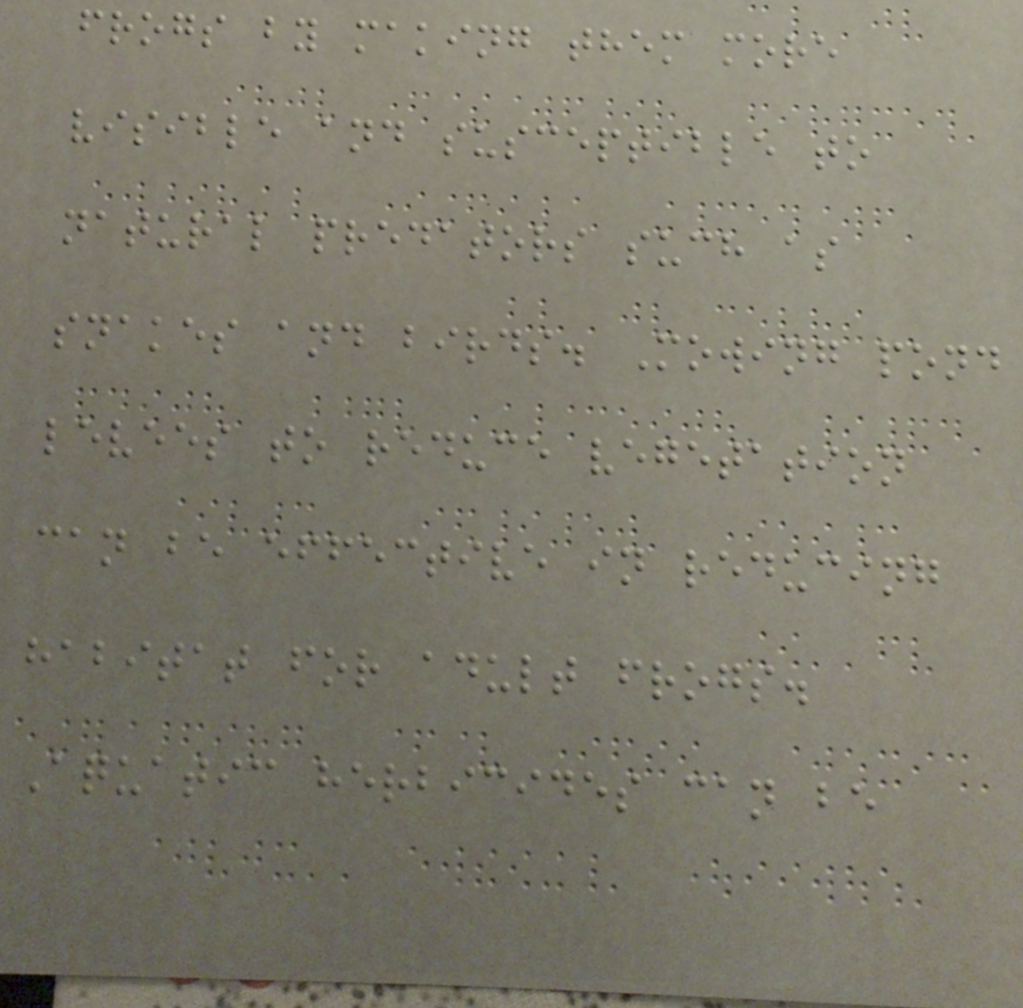frogs by making them more
visible and susceptible to
natural predators such as
snakes and birds. Mowing pond
levees to reduce vegetation
can be effective in reducing
habitat for adult frogs.
Aquatic herbicides can be
